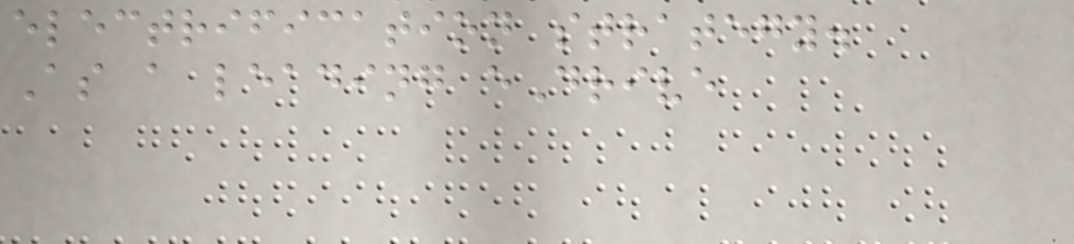electrification strategy.
As a leading eDrive
